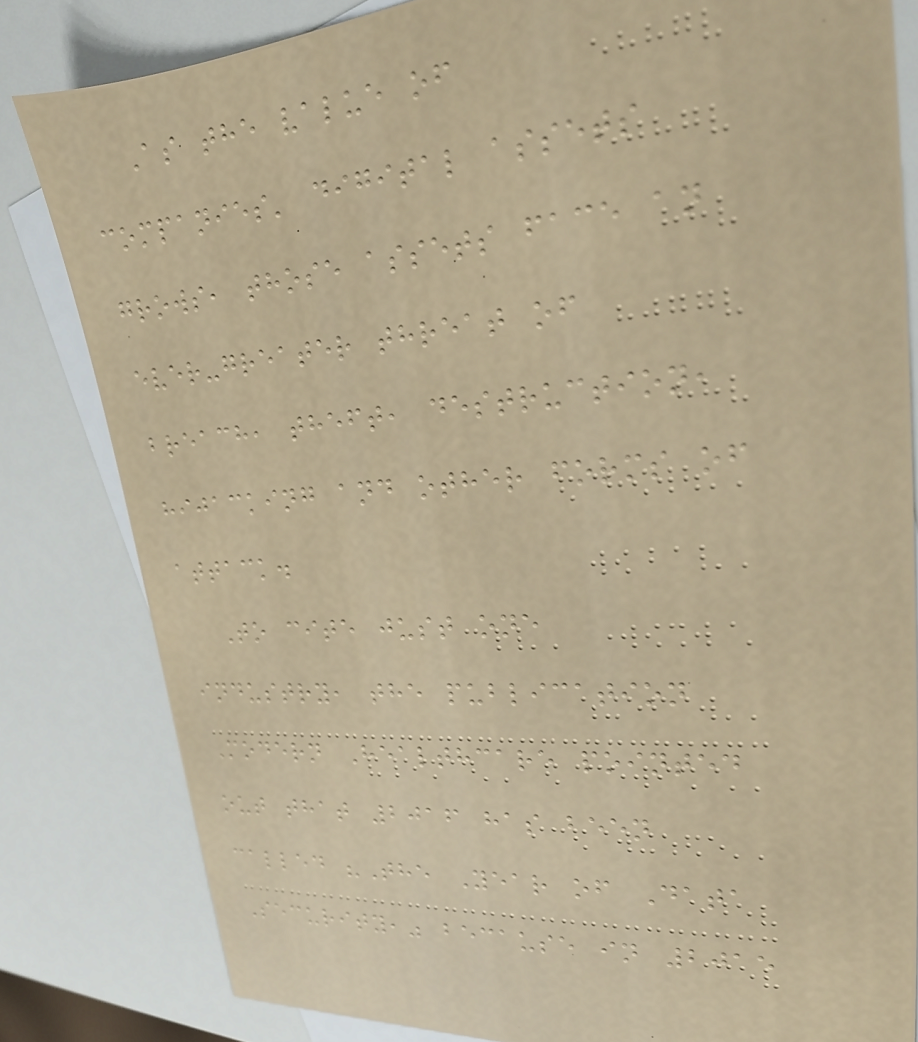As the value of
companies' digital assets
grows, those assets face an
ever-greater threat of
breach, theft, destruction,
hijacking and other forms of
attack.
To cite just one
industry, the publication
Modern Healthcare pointed
out that 2016 has been
called "The Year of Data
Security," because in 2015
